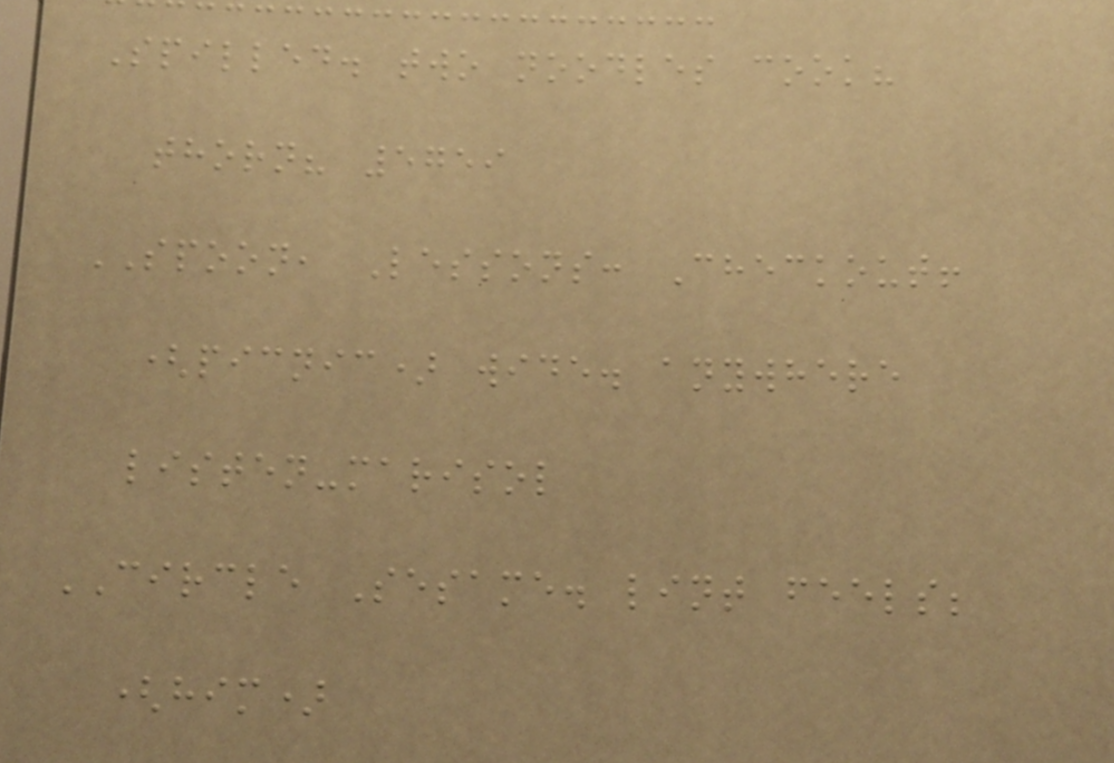Spilled. two noodles cook?
thorn? 5759
SPOON, Lessons: Checkout!
(picnic) wide. anywhere
listen-marisol
CIRCLE Sesame. lint feels;
(him)
